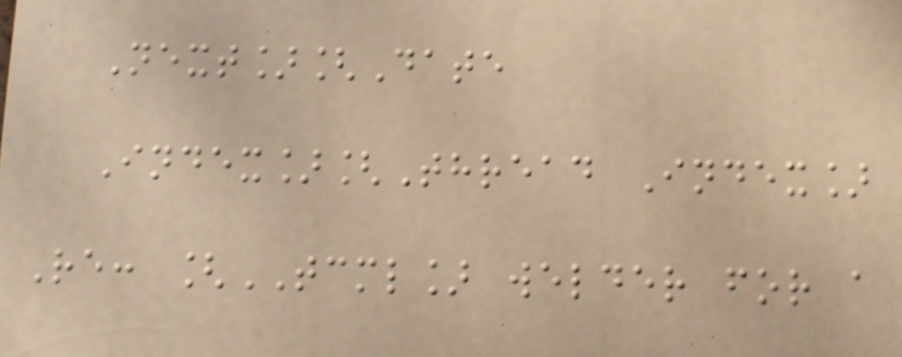Next][Date
Index][Thread Index]
Re: [TCML] welder for a
